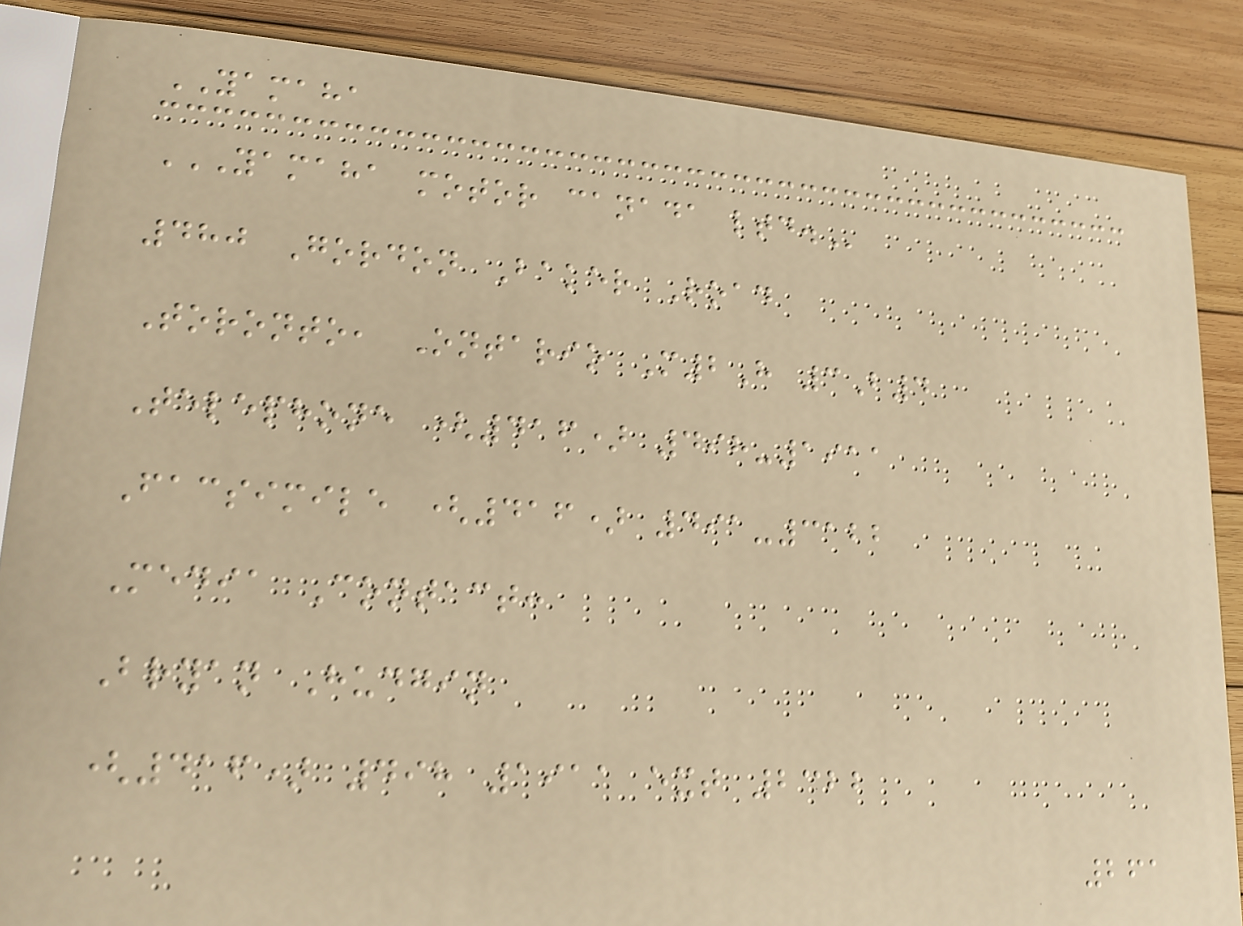YAMAHA
YAMAHA MOTOR CANADA LTD.
480 Gordon Baker Road
Toronto, Ontario M2H 3B4
Telephone (416) 498-1911
Facsimile (416) 491-3122
Media Contact:
Bryan Hudgin
(416) 498 1911 ext 2322
261
